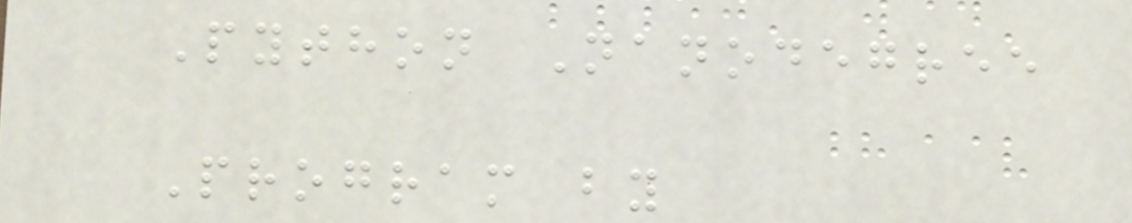Python Nanodegree
Program by
